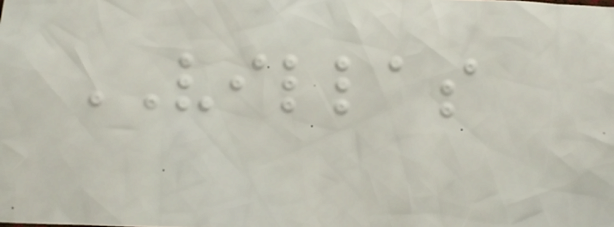VILLAS
